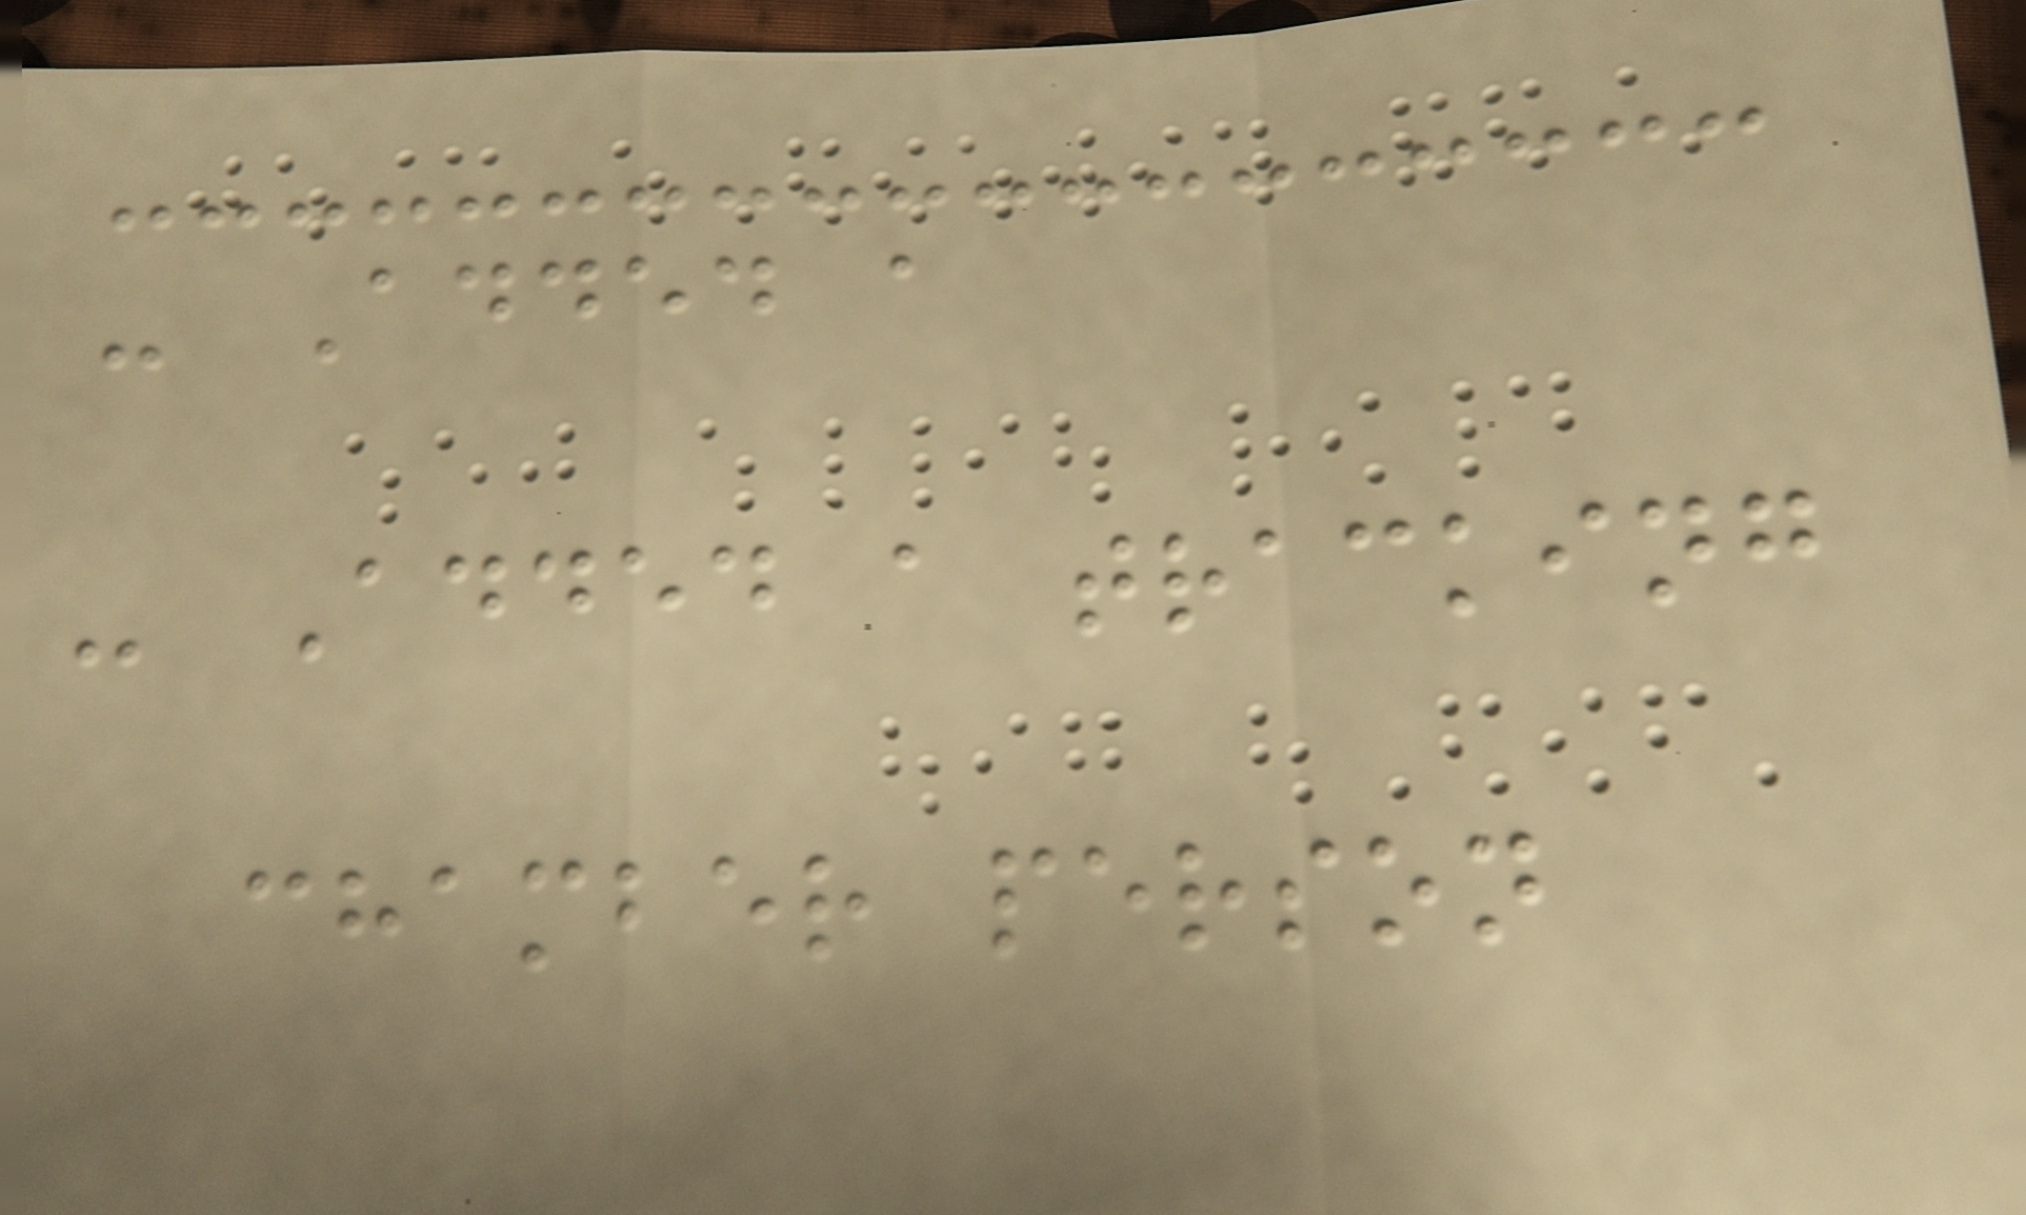- Added a
- Added a tracking
chamber person
